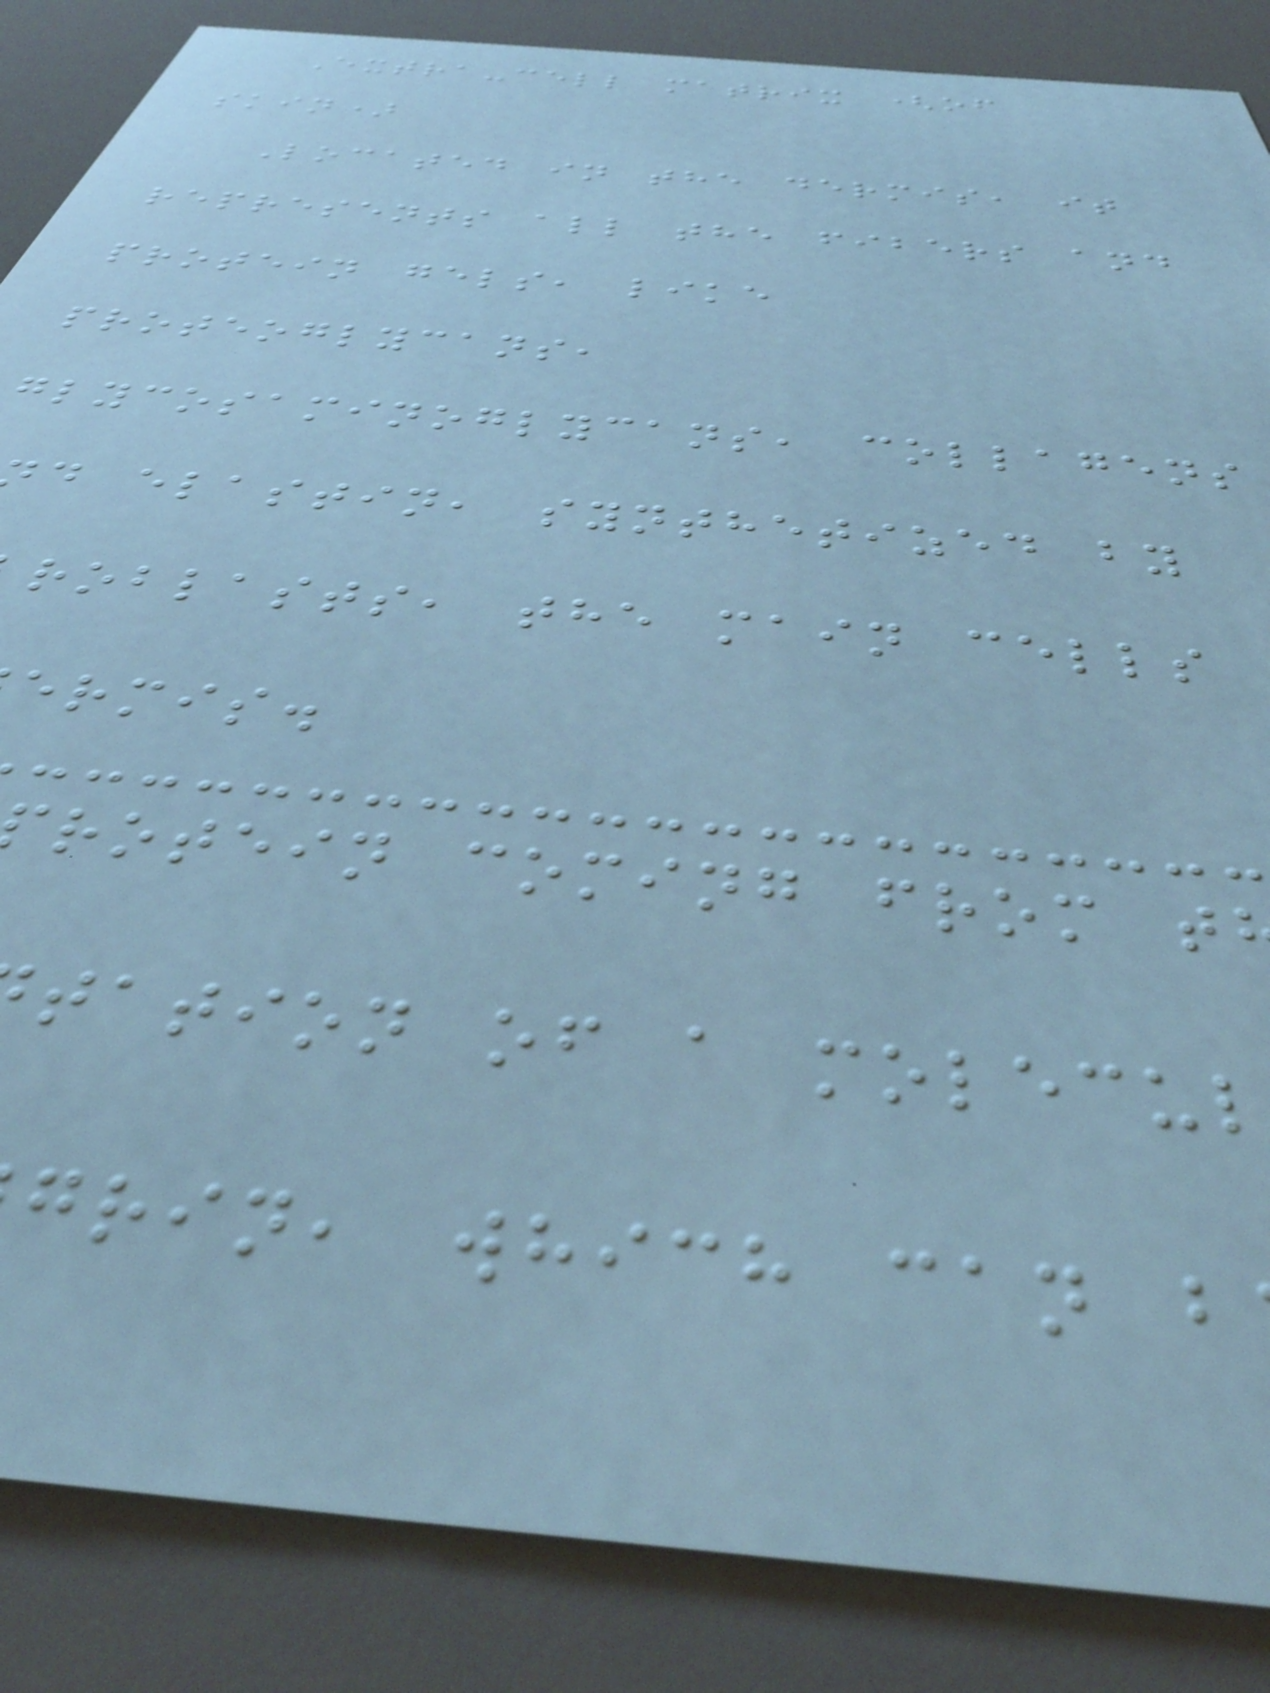Extra-cell matrix (of
skin)
Located in the dermis, it
represents all the fibers and
protein gels, like
proteoglycans,
glycosaminoglycans, collagens
d elastin, synthetized by
roblasts, the main cells
ermis.
rotein coming from t
tation of a molecul
grin, which can b
